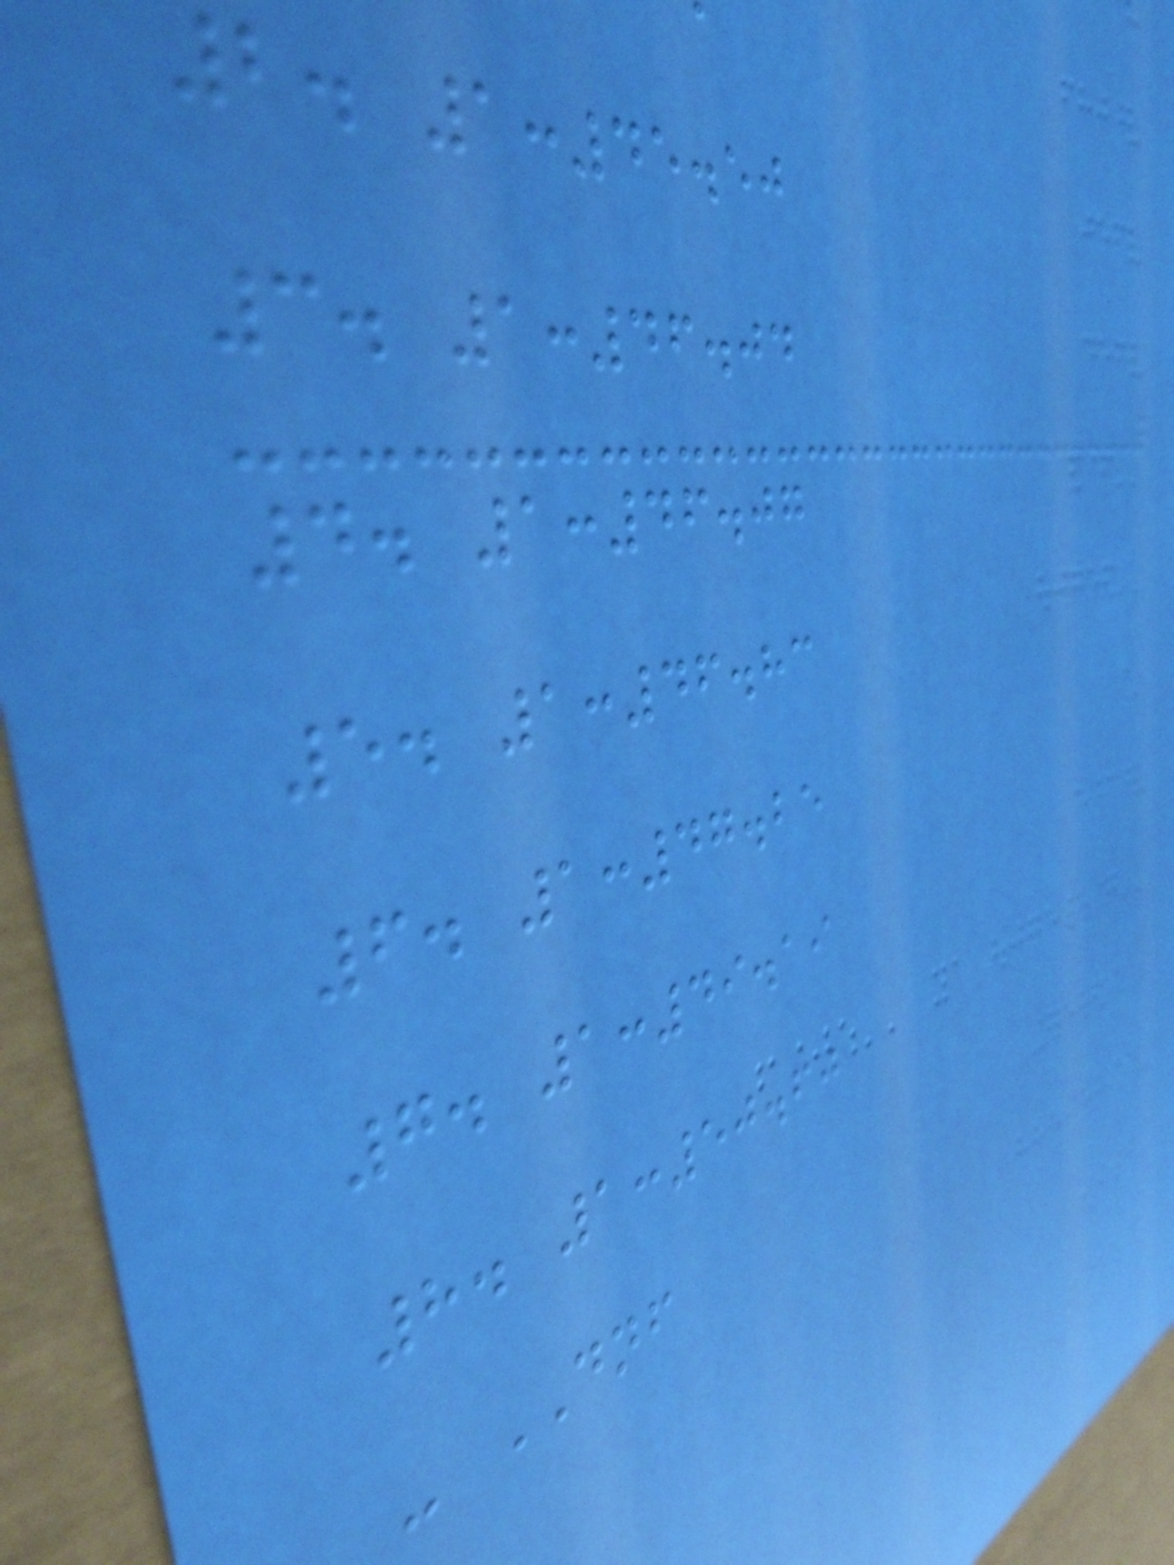2. 1:45.50
3. 1:46.04
4. 1:46.07
5. 1:46.83
6. 1:47.25
7. 1:49.19
8. 1:50.60
- DNF
